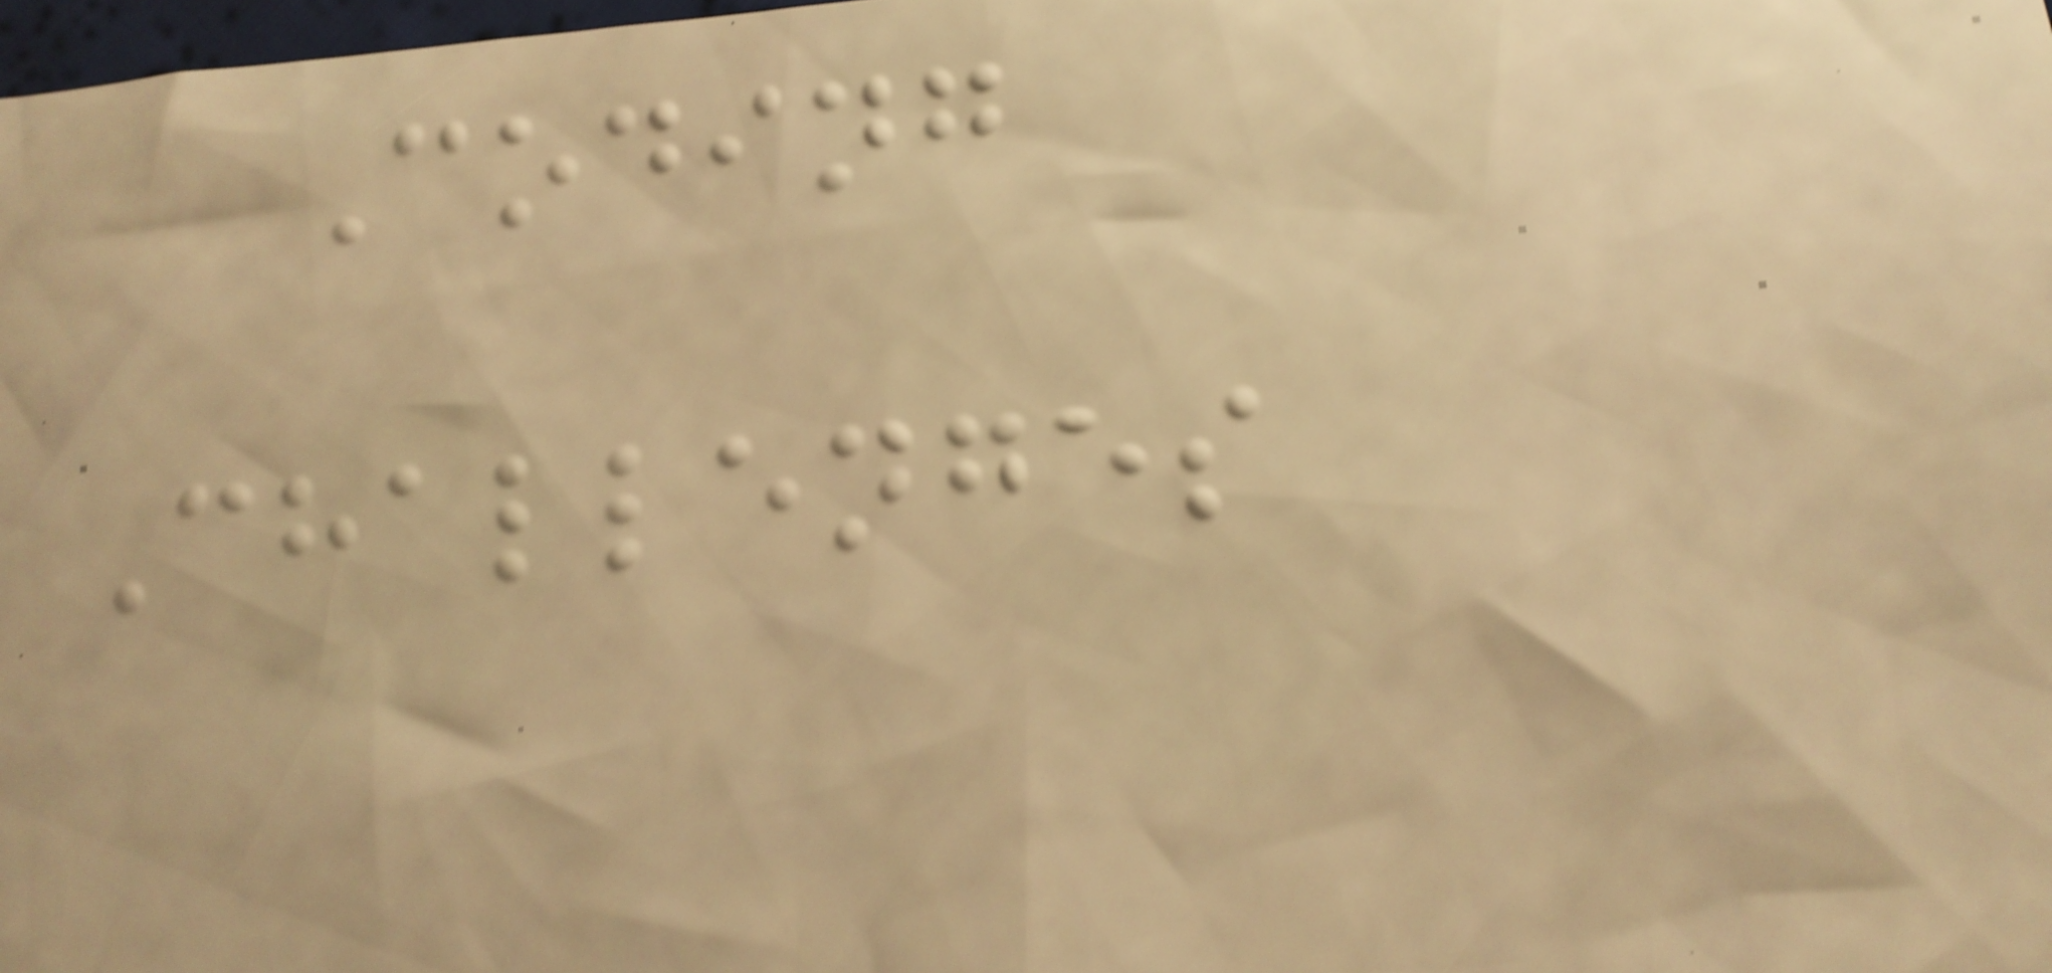Coding
Challenges
